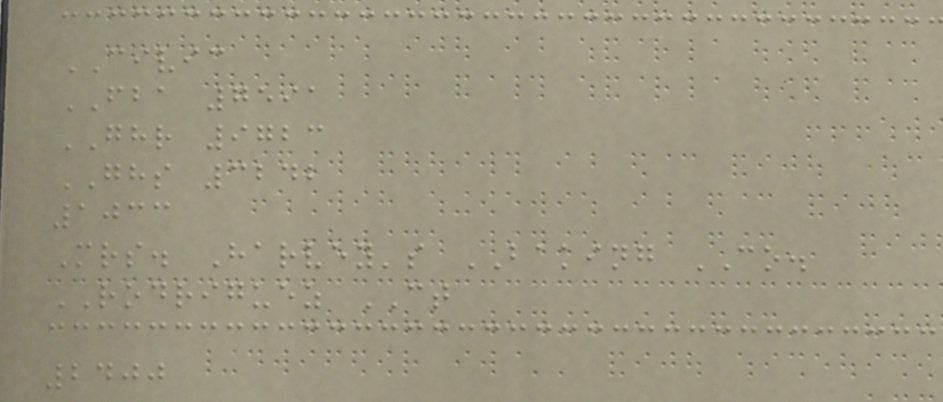CIVIC
FBA 7591
GHR 9723
GHS 3242
1033
Mrs. Harvey's BAKING CO.
RODRIGUEZ CT
2400
